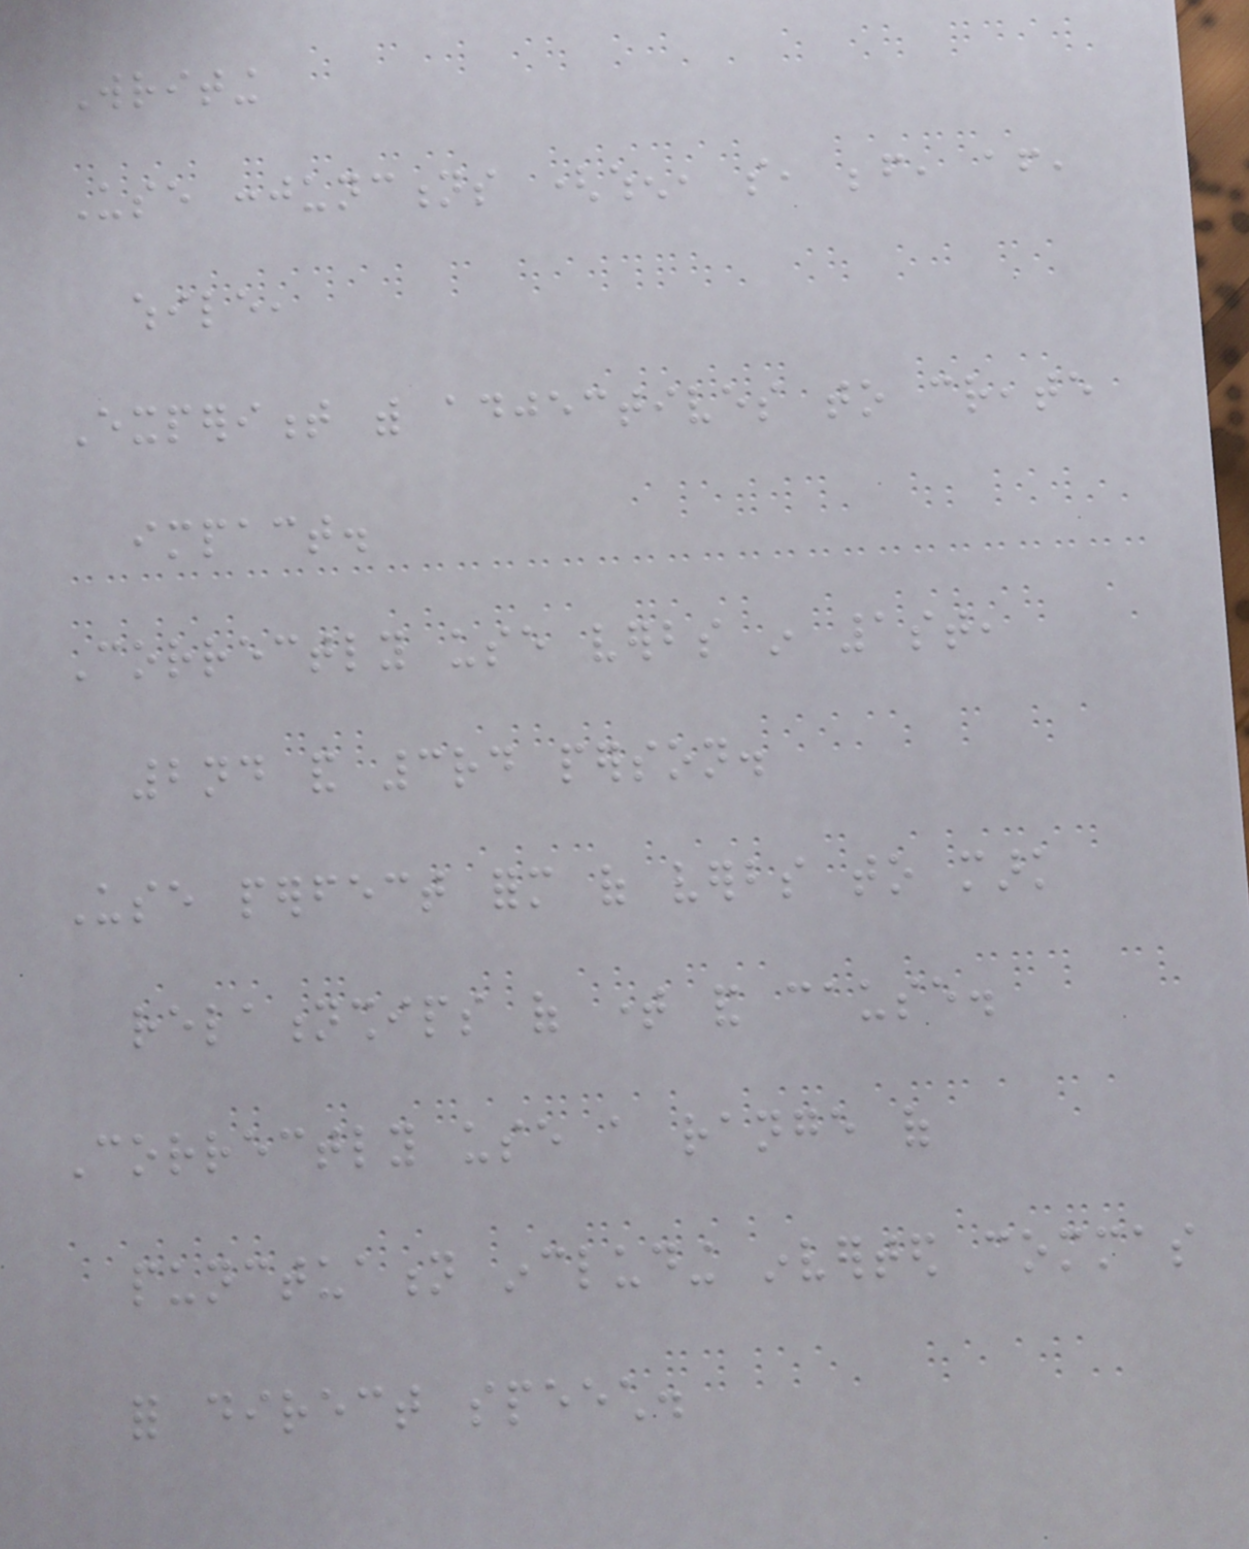Writing
Use conjunctions (when, so, before, after,
while,
Experiment with adjectives to create
impact.
Correctly use verbs in 1st,
2nd and 3rd person.
Use perfect form of verbs to mark
relationships of time and cause.
Correctly use a range of
punctuation including inverted commas
for direct speech.
